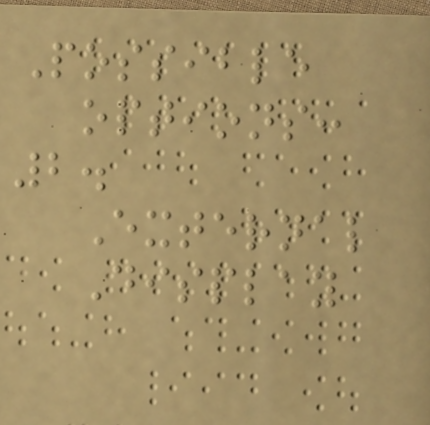Possible
options:
2.
External
Display
